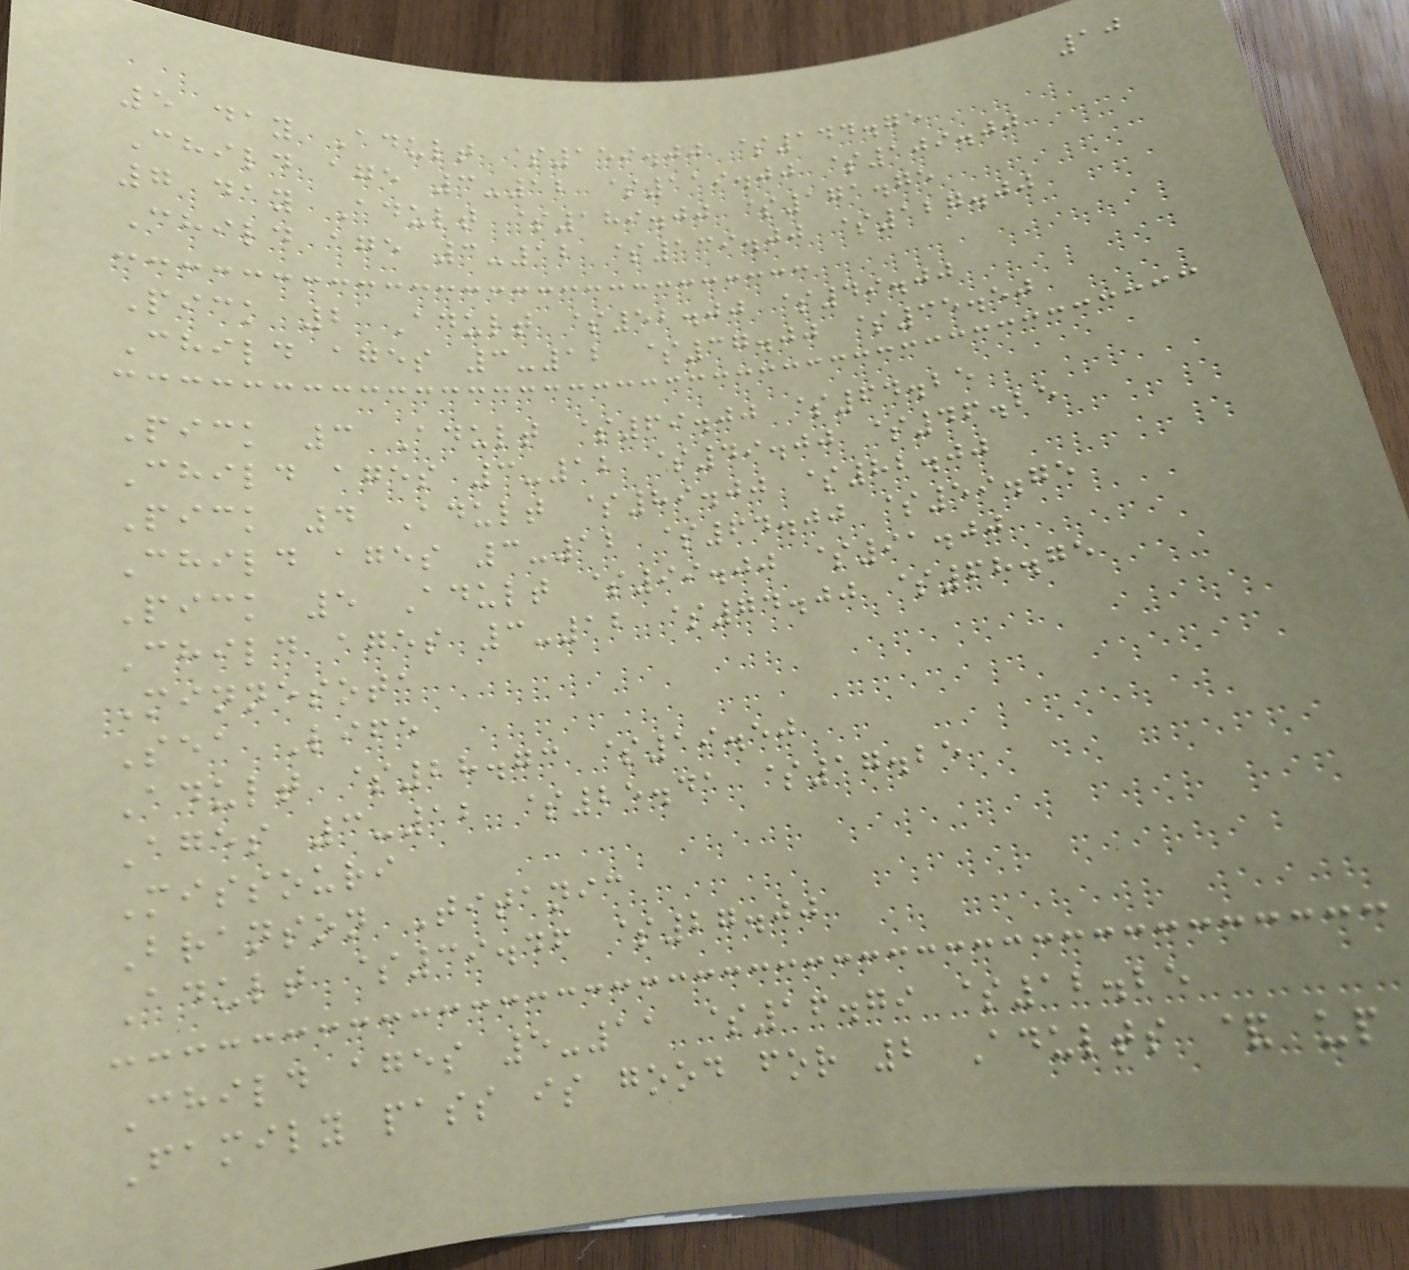10
5 day Adult $159.00 $144.75
Child age 3-12 $119.00 $109.00
7 day Adult $189.00 $171.75
Child age 3-12 $139.00 $127.00
Pick 2 Adult $52.00 $49.00
Child ages 3-12 $37.00 $35.50
Pick 3 Adult $69.00 $64.25
Child ages 3-12 $49.00 $46.25
Pick 4 Adult $89.00 $82.00
Child ages 3-12 $64.00 $59.75
Pick 5 Adult $99.00 $91.00
Child ages 3-12 $74.00 $68.75
Minnesota
Sea Life
Adult $28.73 $19.50
Ages 3-12 $25.41 $17.25
Missouri
Branson Titanic
Adult $39.46 $27.00
Child ages 5-11 $16.79 $12.25
Family pass is good for 2 Adults & up
